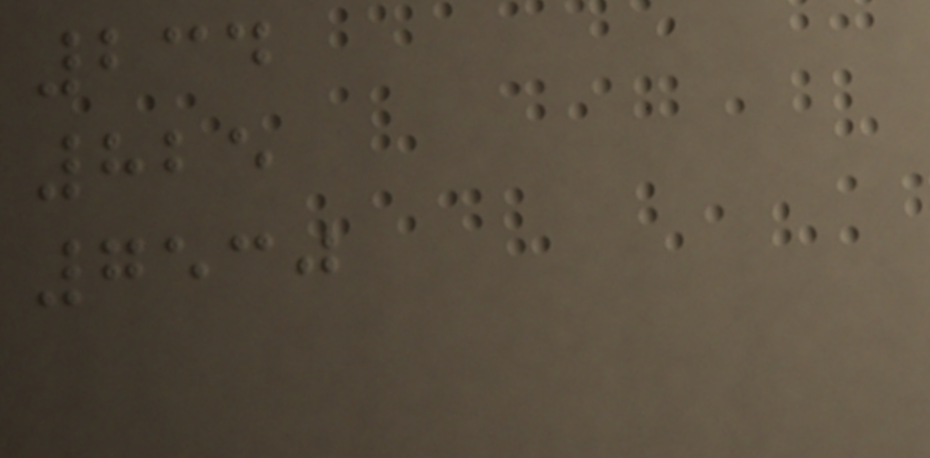234
825
7530
